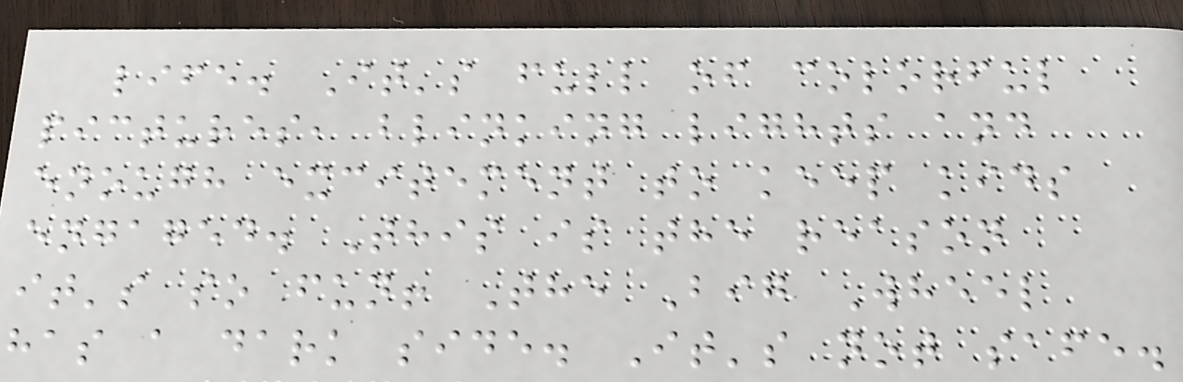life. It's full of colorful
pictures, blinking lights and
enough excitement to keep kids
engaged. This is the reason
it's so fun! The Big Wheel
has a dark side. It's not safe.
